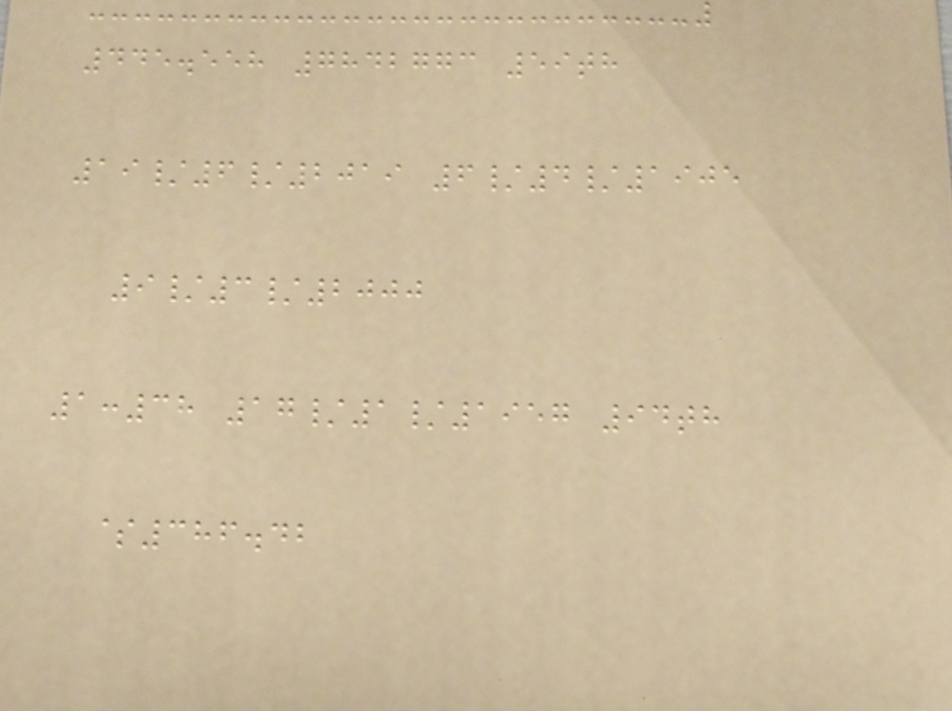445.558 7842773 59th
19/6/2019 6/4/1905
9/3/2000
1:38 17/1/1957 94th
$386.42
